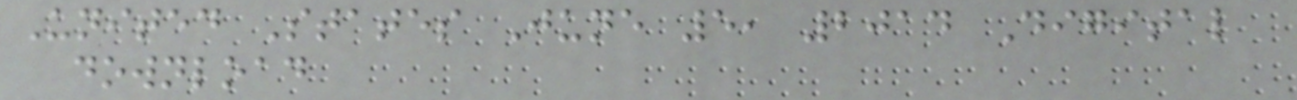United States June 5, 2014 Digital
download
